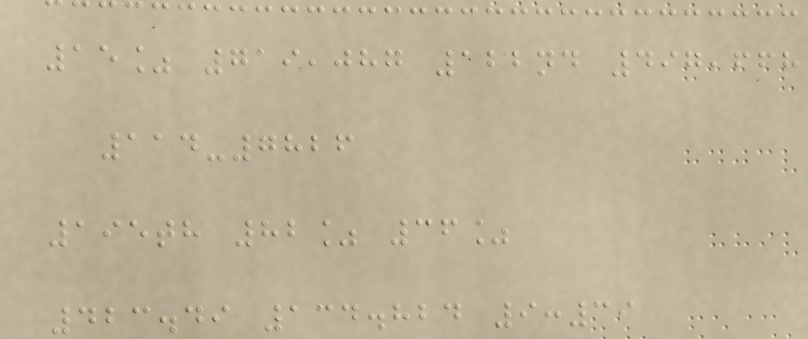15% 719,087 122nd 497,668
114-7826
195th 82% 36%
423.49 134.824 9:39
